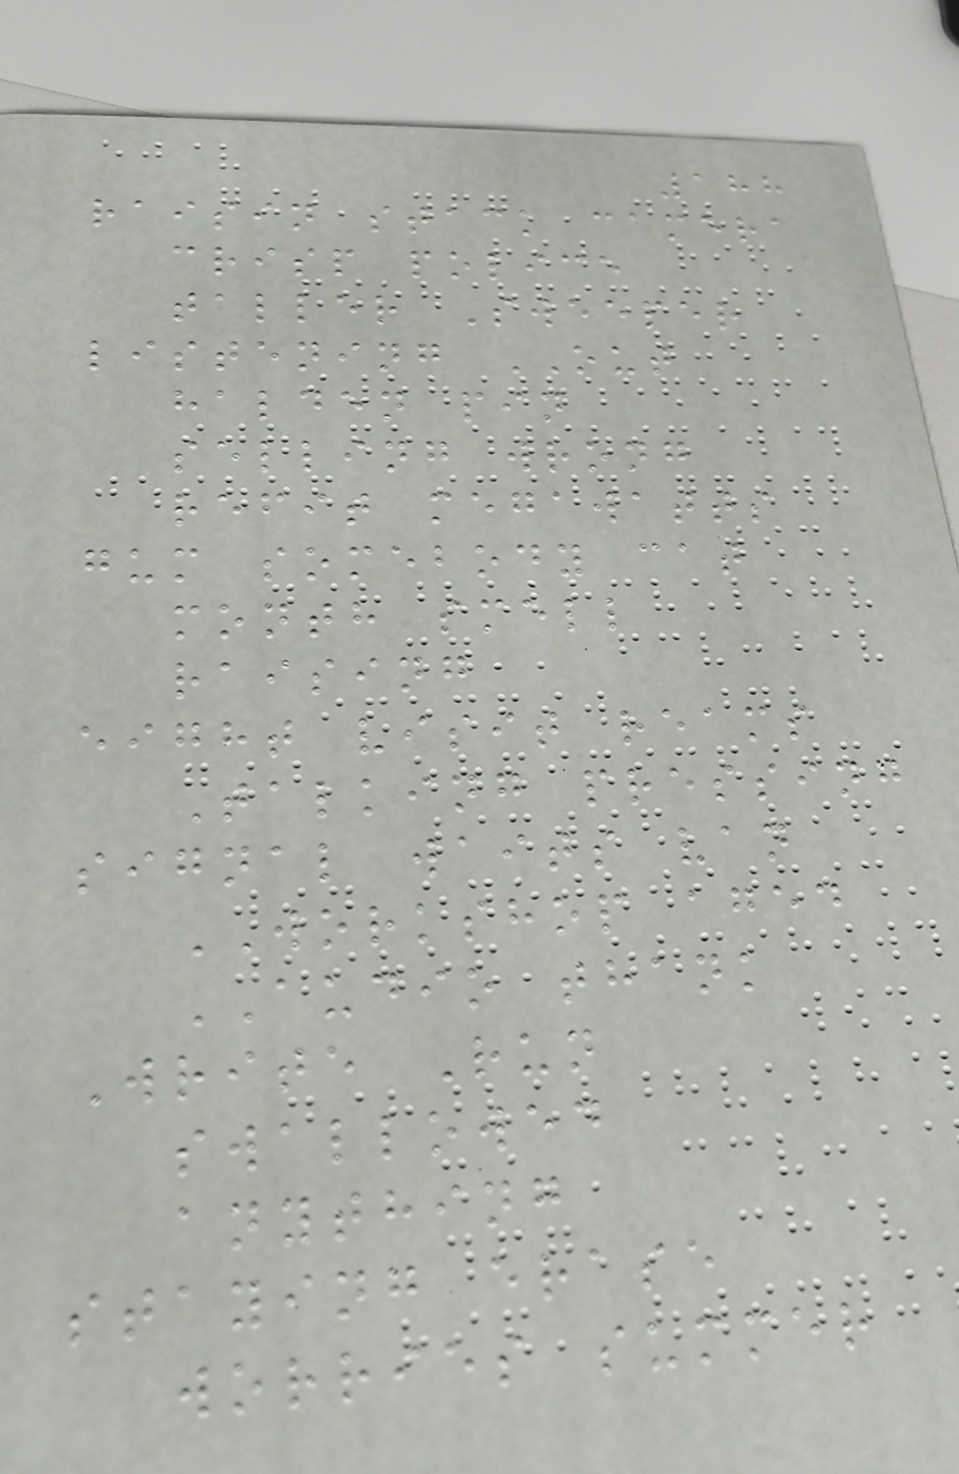188
raisin stack camera
crisp police
taller Sweeper
listening OUT
halden pin
selling wrong
refit megawatts
gum somebody cat
month smell
raising
eight visit reams
Talking pressing
signal waits van
WORKSHOP aged
AUDIO thank
Write Run
swallowed
anything
staying erase
worries summer
